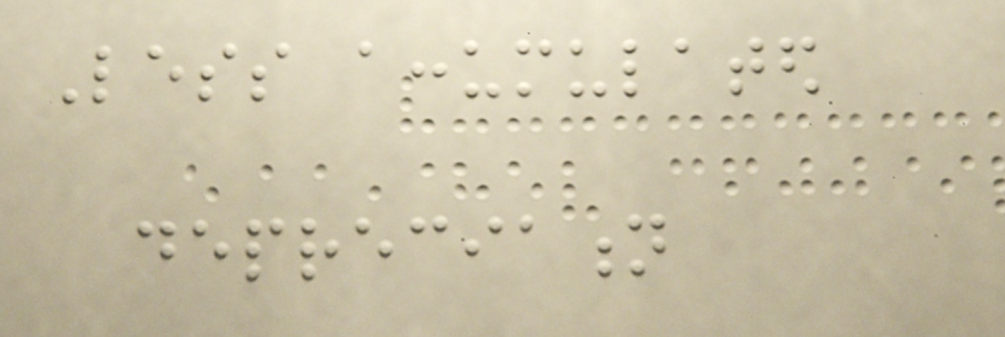Less accumulated
depreciation
